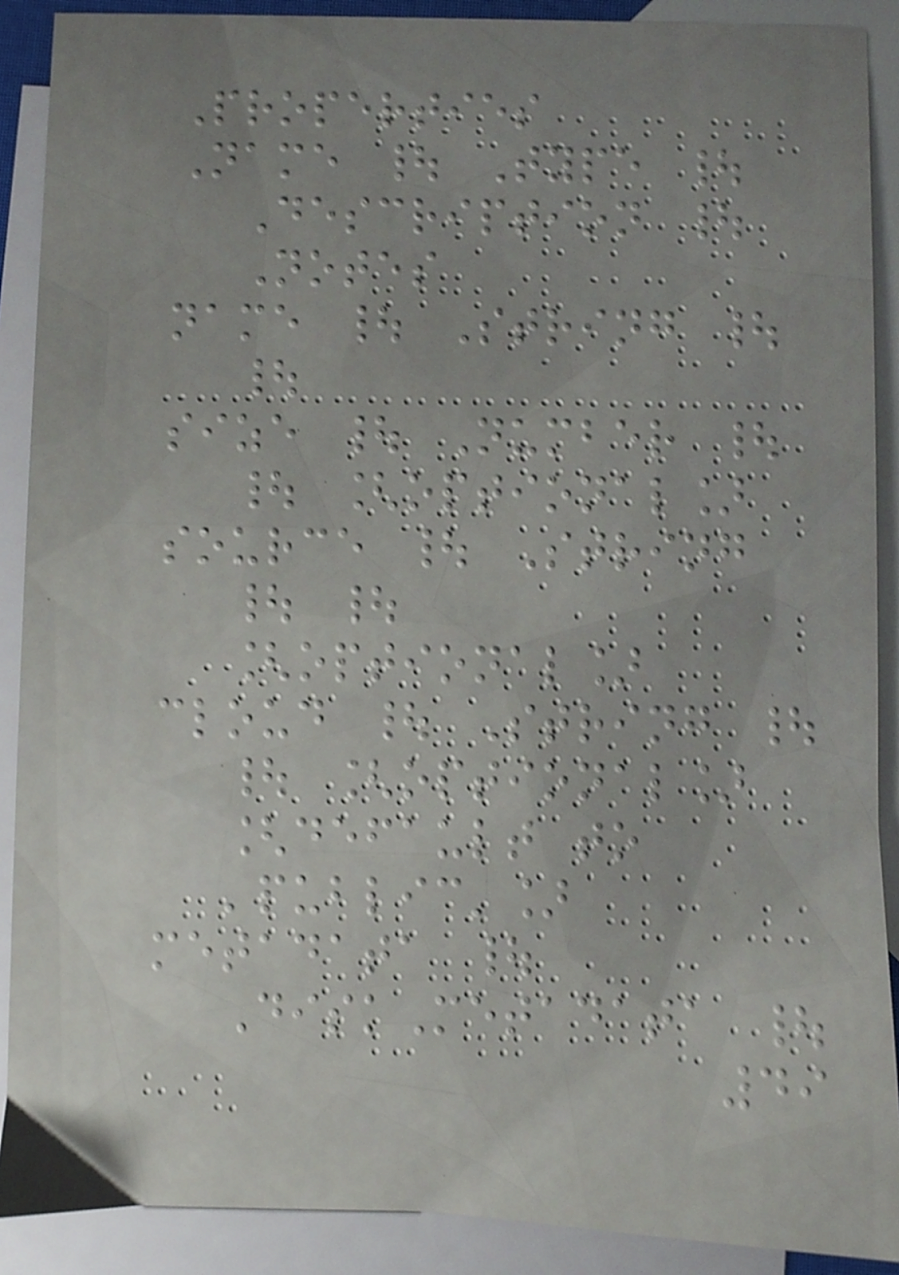Properties
Name | Type |
Description |
Notes
name | String |
|
size | Number |
| [optional]
source | String
| |
[optional]
cloud | String |
| [optional]
[default to
'public']
metadata |
DiskMetadata |
49
